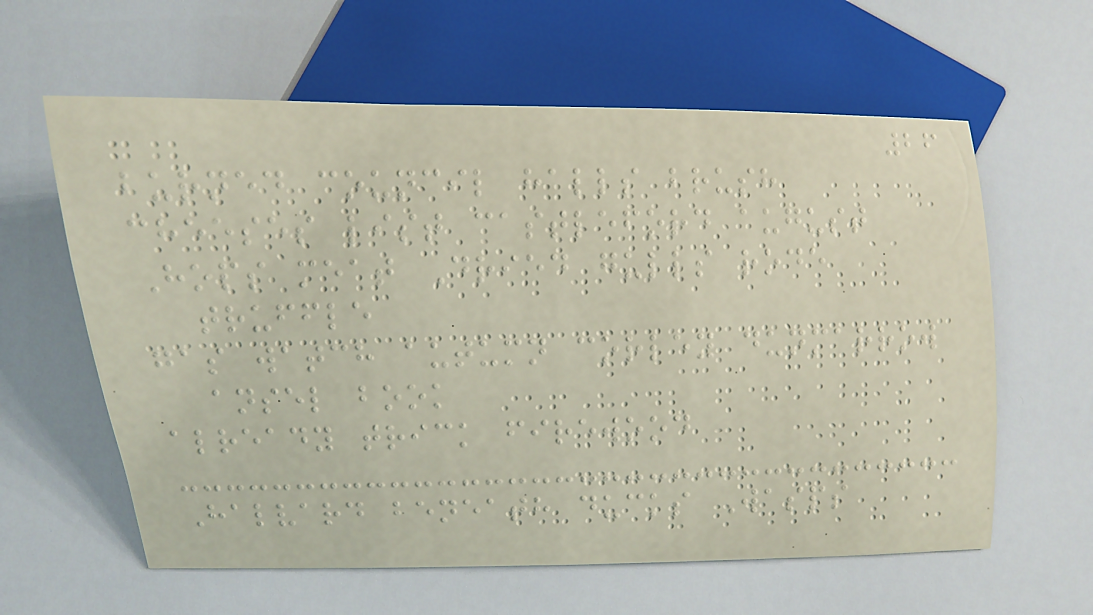26
burned council halls brush
cheeses list castleford august
Hops meat Dried gulls rode
truffle
gas watch autumn corley dunmarrow
ansel book
already trick firewood
Halvard beneath ducks Wasps
